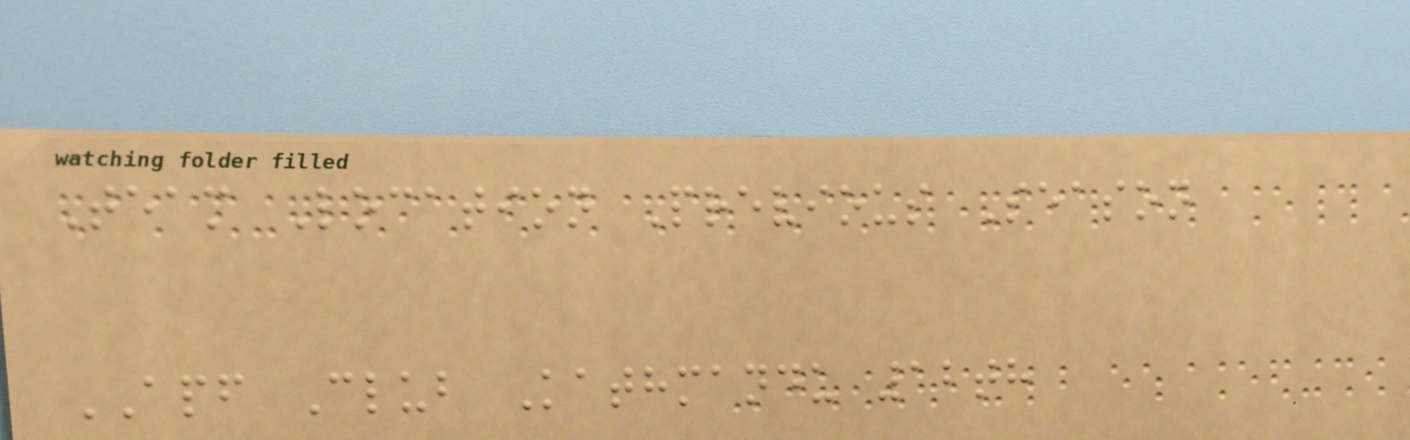Team Location Previous Season
APF Club Kathmandu 12th
